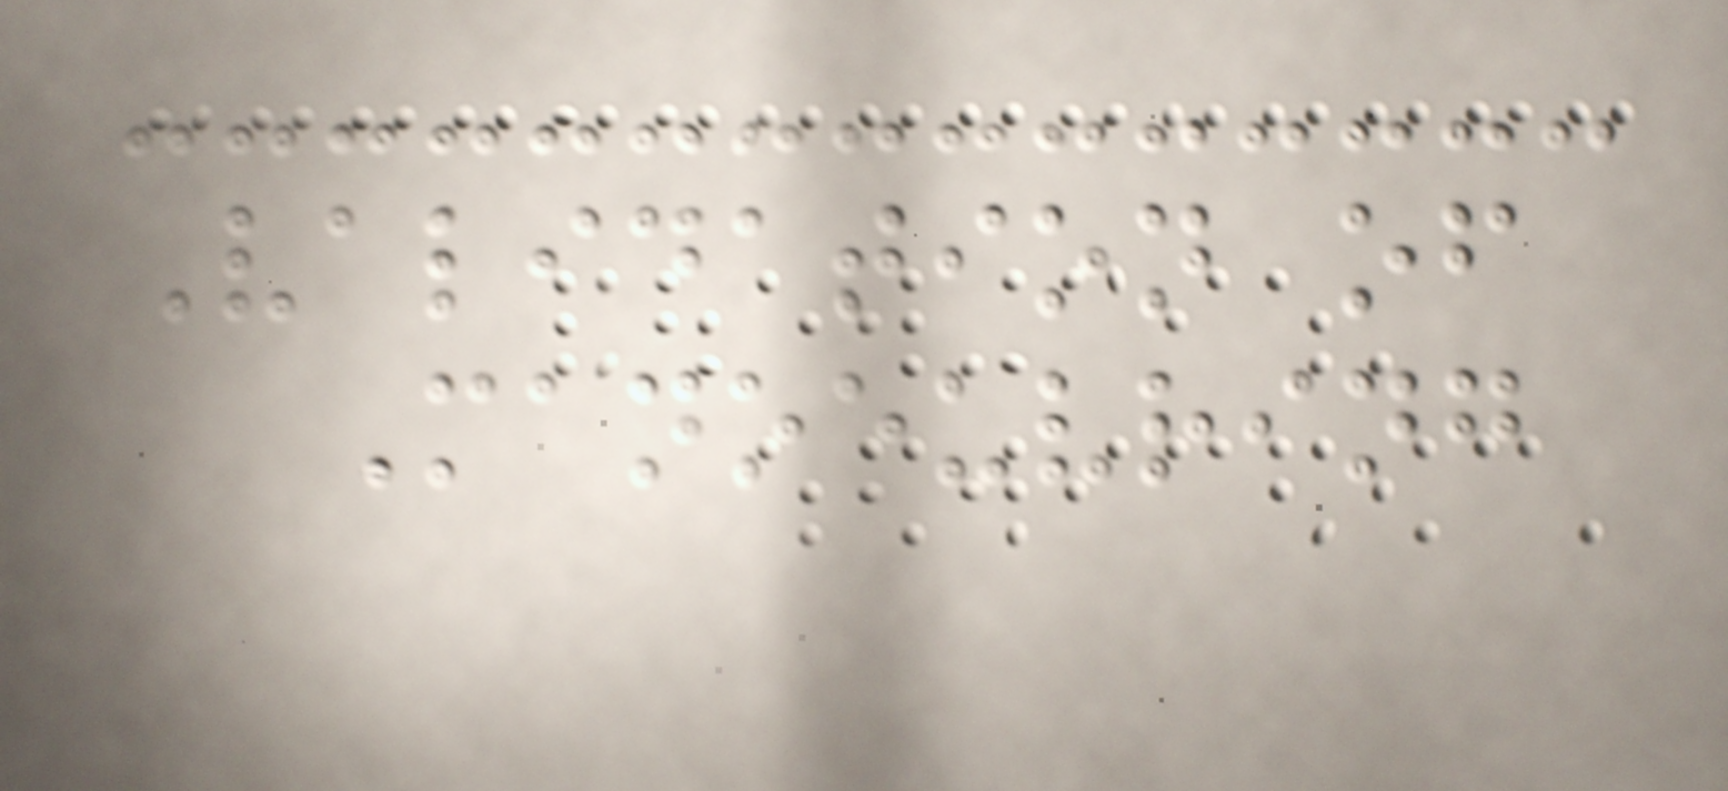Validation of
Manoeuvring
